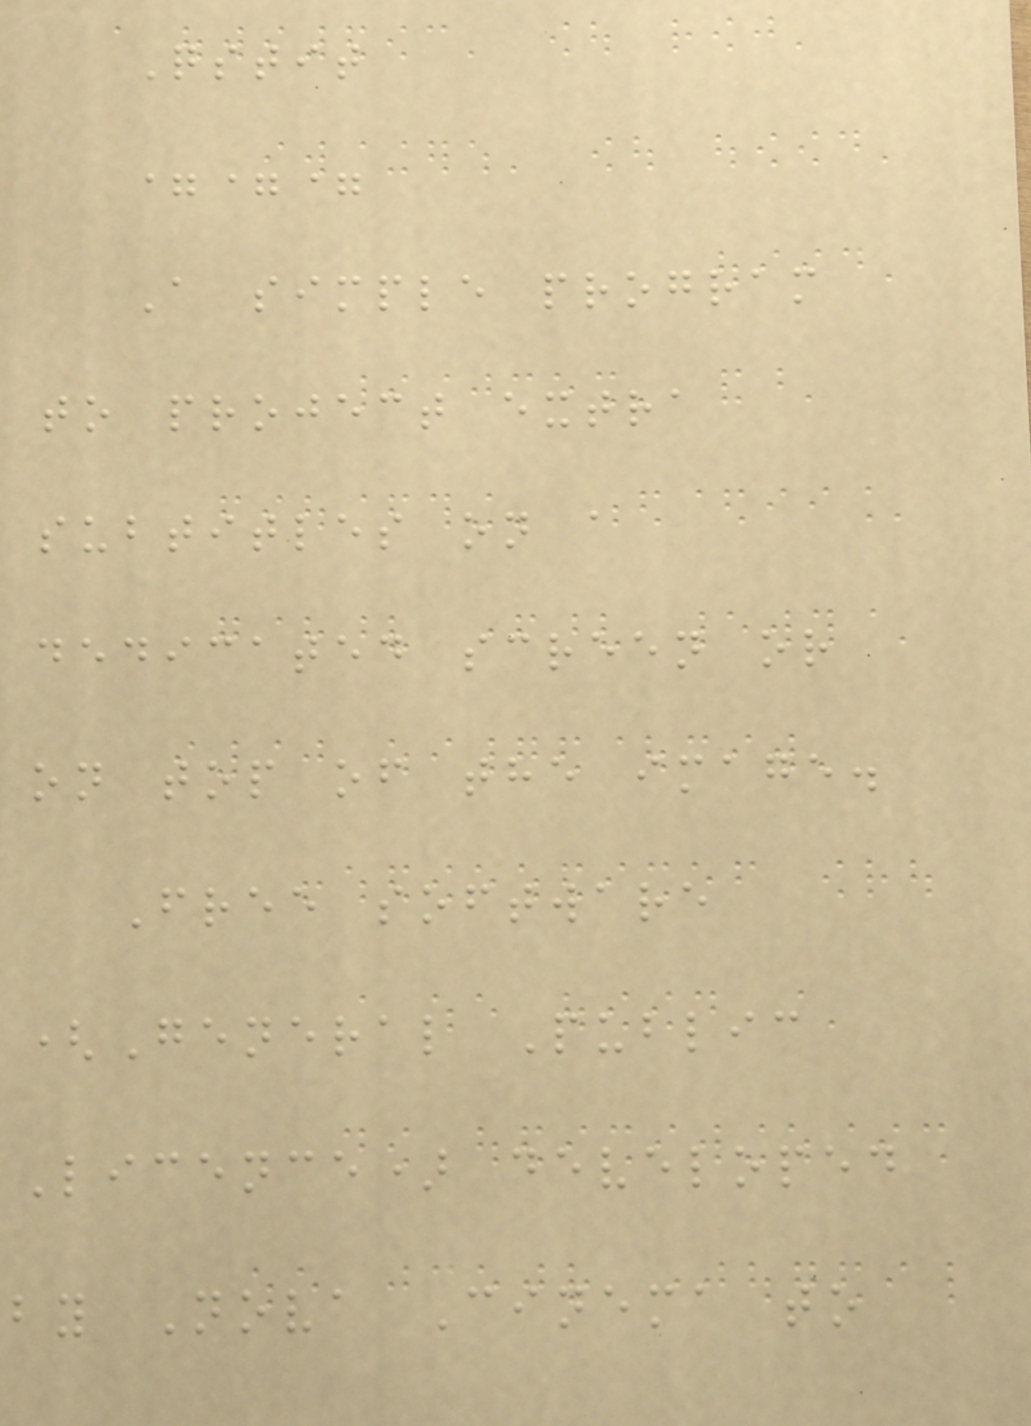Qstit
===
A simple program
to project extra
subtitles on a
dedicated screen or
on top of the image.
Free software
(General Public
Licence) developed
by Nova Cinema to
